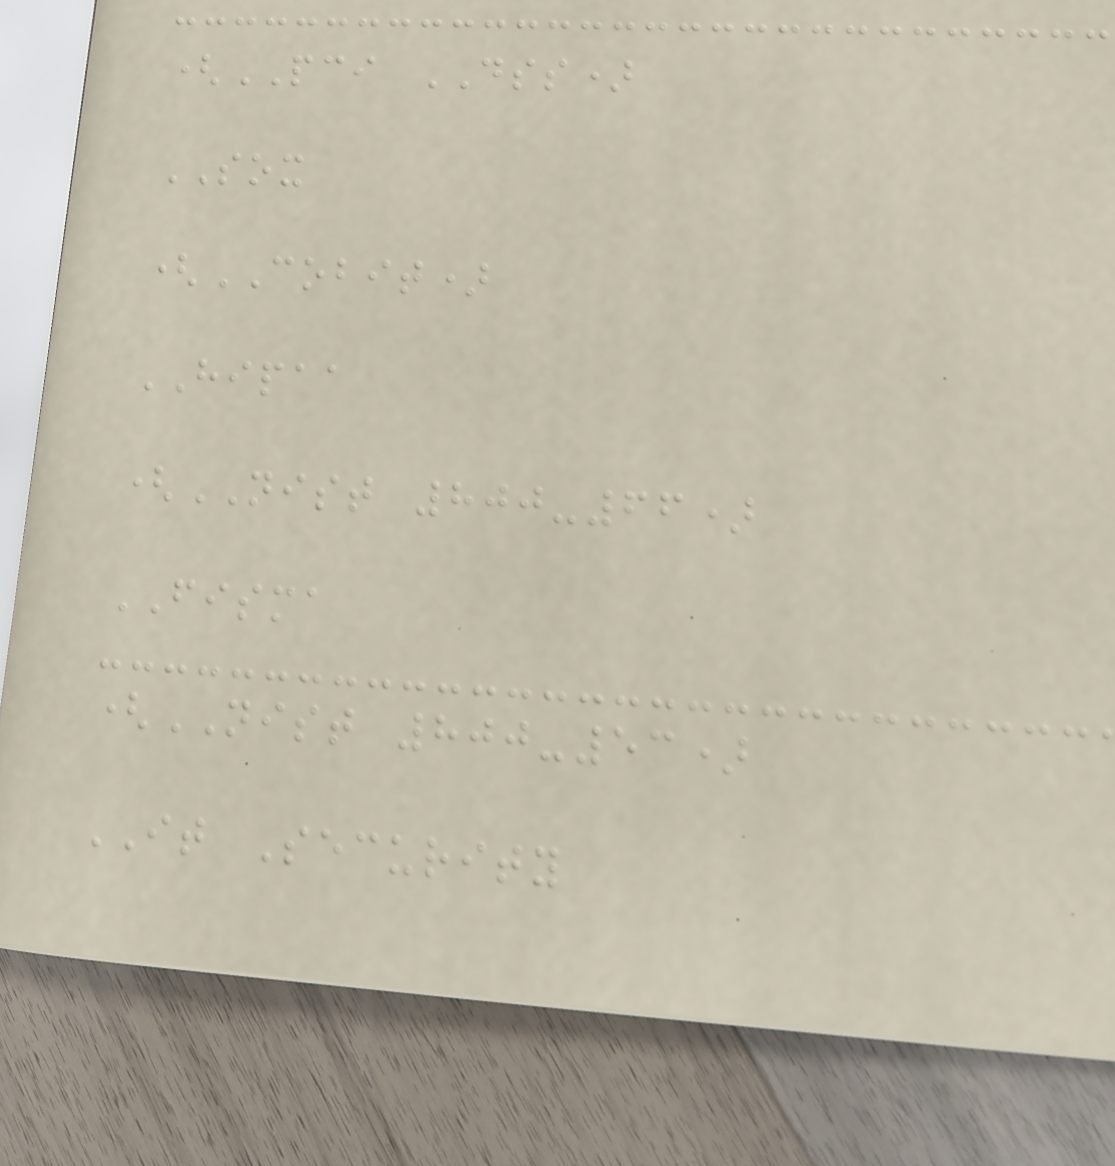(PCI DSS)
SOX
(COBIT)
HIPAA
(NIST 800-66)
FISMA
(NIST 800-53)
IT Security
